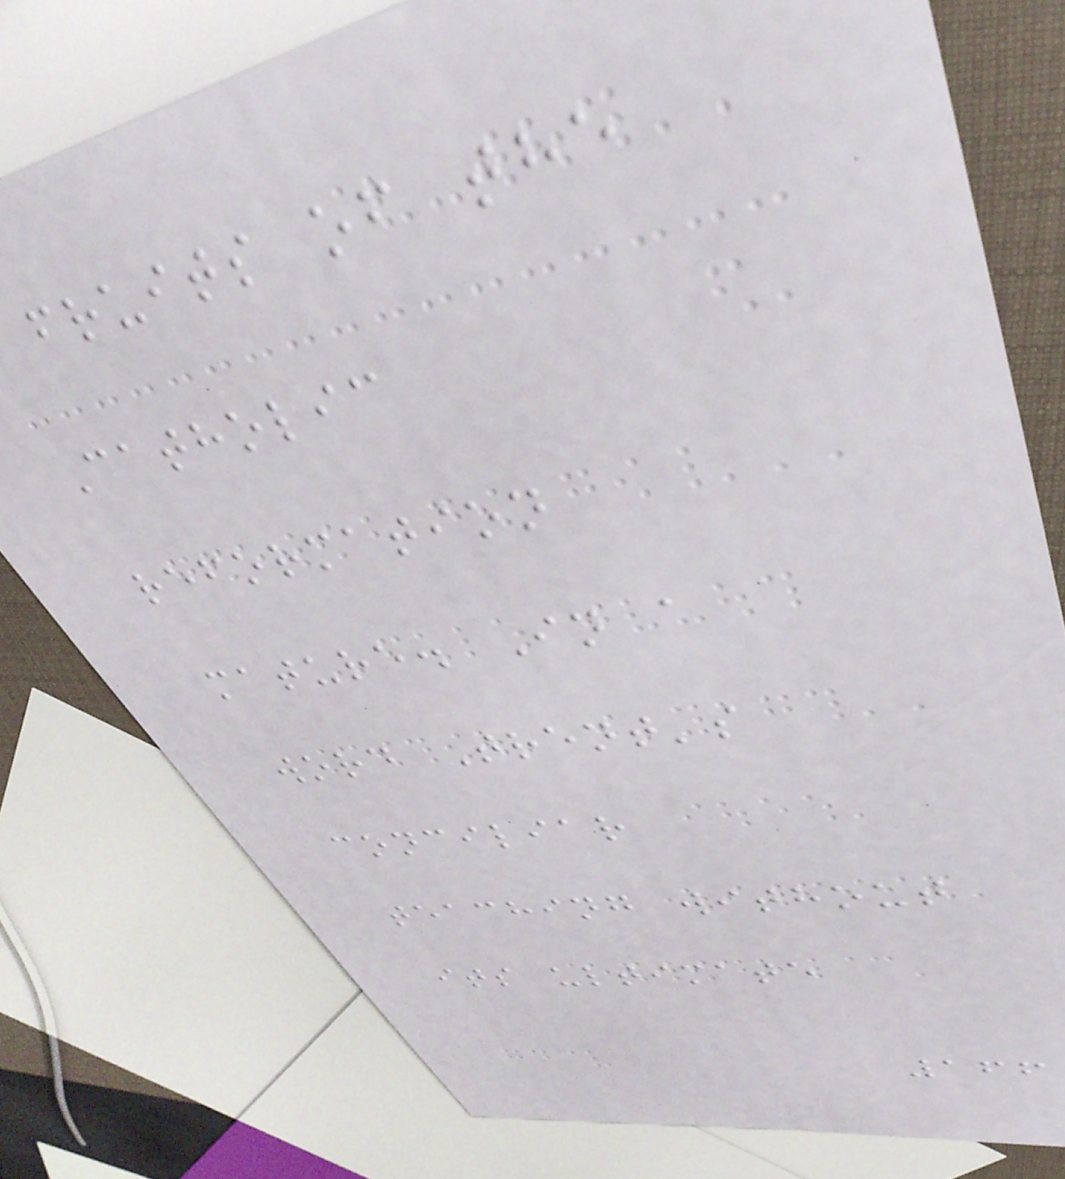fruits of the
Catholic
reformation
mature. In a
word Trent's
conciliar
teaching without
its ultimate
166
